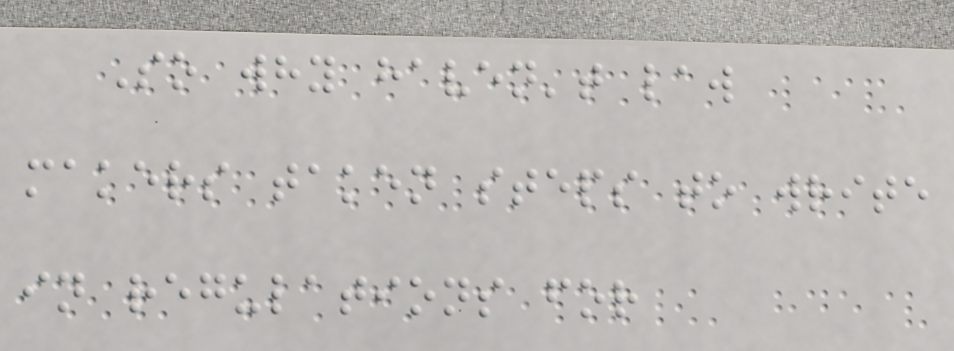So why haven't law
makers taken steps to write
in regulations for
